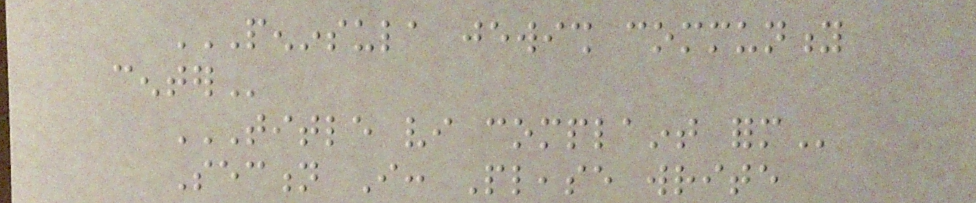PENINSULA JEWISH COMMUNITY
CENTER
TITLE VI COMPLAINT FORM
Section I: Please write
